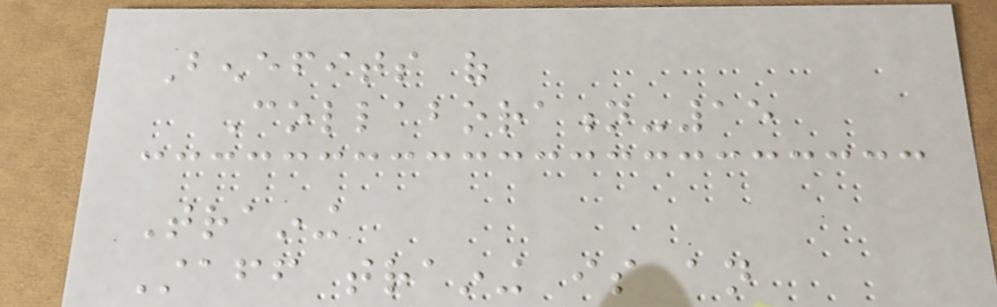Benefits of
Collaboration-15
Training
Staff training is an
